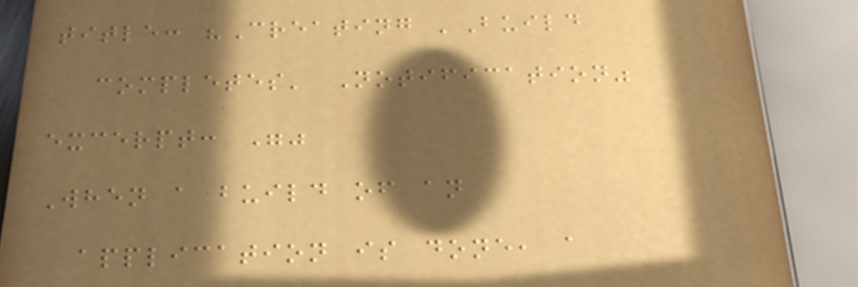title: "Creating 'Build
completes' Notification"
excerpt: ""
When a build of an
application is done, a
